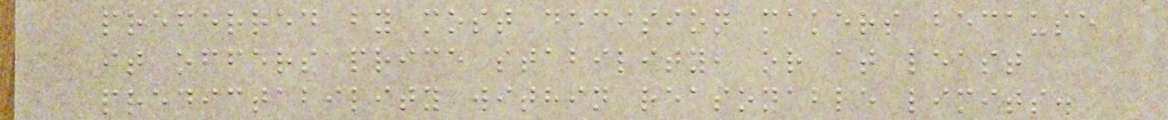preferred by most decision makers because
it offers price stability, or at least
predictability within reasonable limits.
